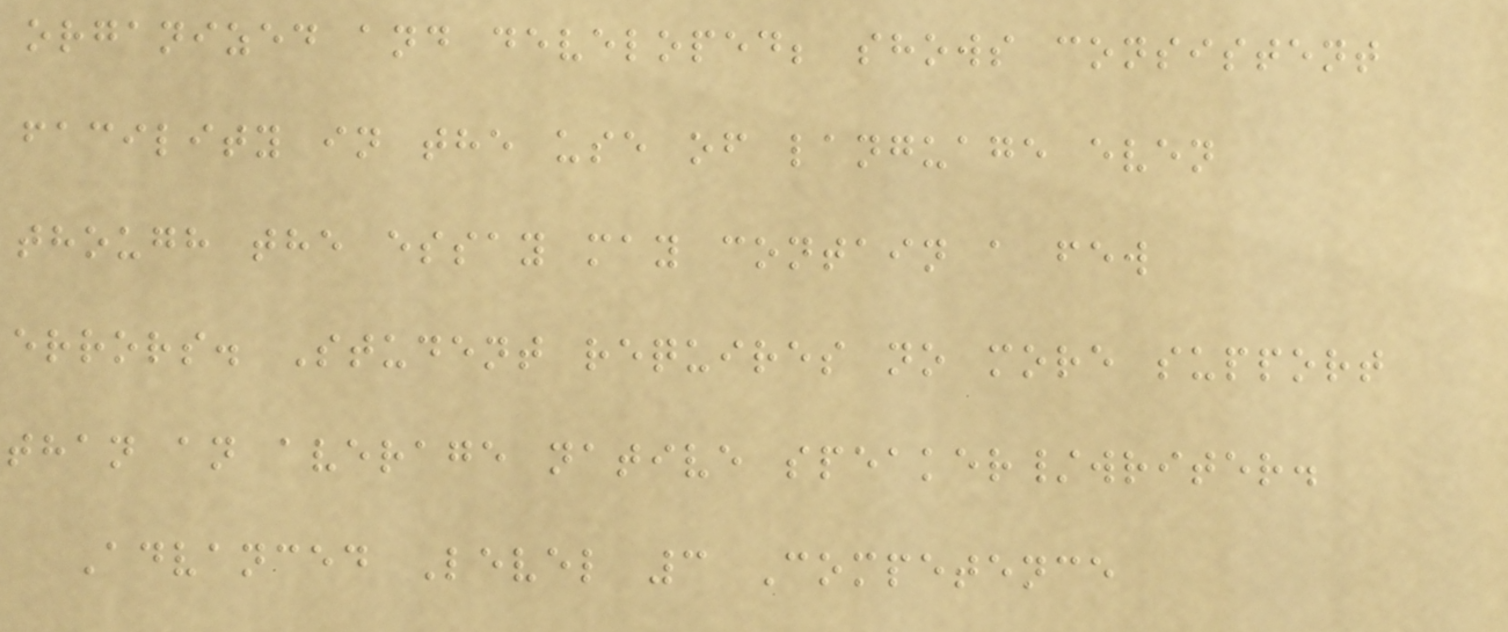organized and developed; shows consistent
facility in the use of language even
though the essay may contain a few
errors. Student requires no more support
than an average native speaker/writer.
Advanced Level 3 Competence
